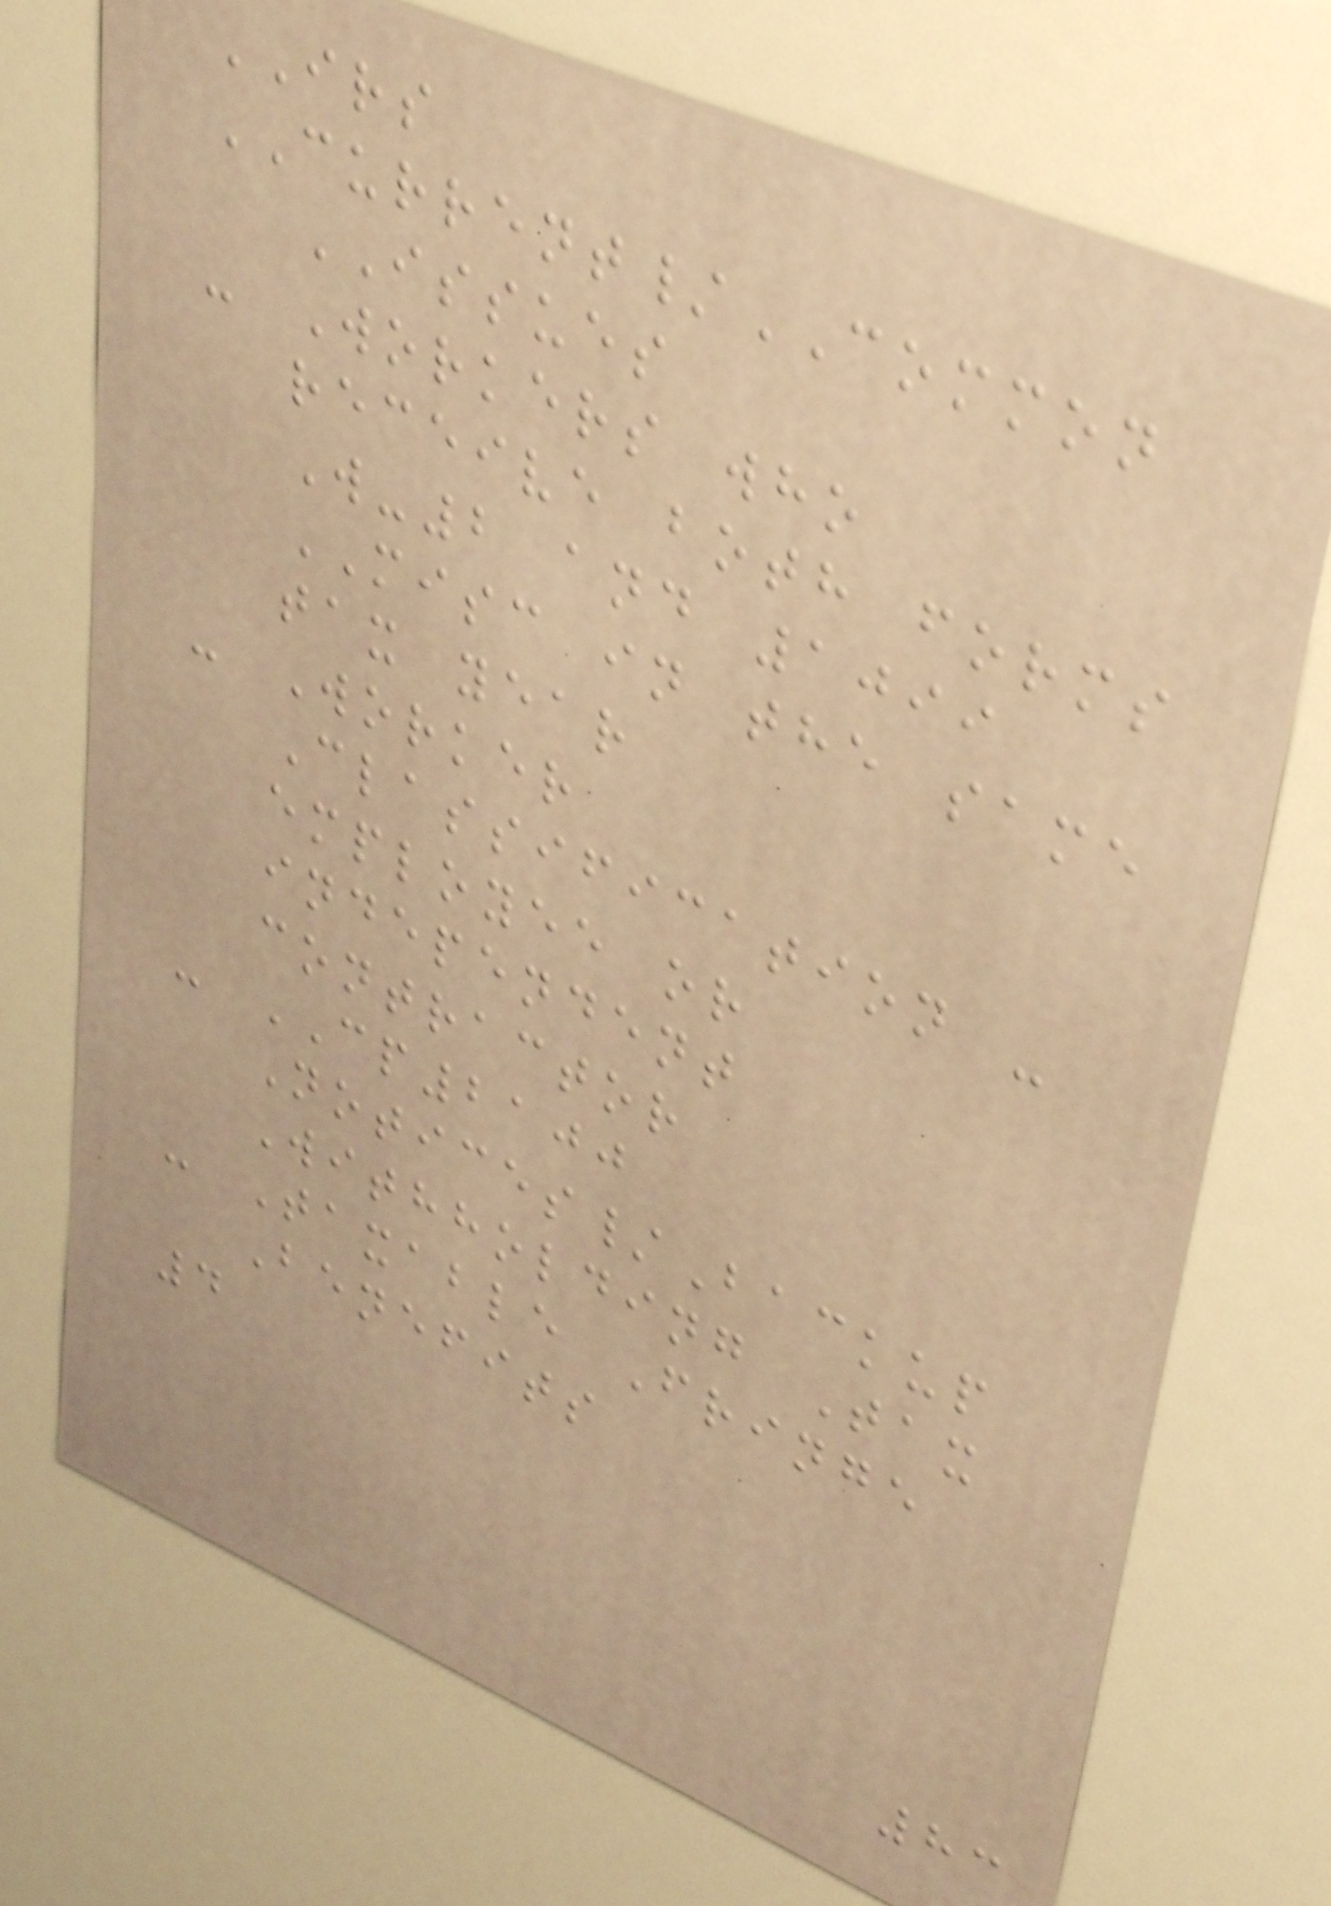IRS
CURRENT/COMMON
ISSUES
- Workers who
receive both forms
W-2 and 1099
MISC in the same
tax year
- Worker
Classification -
employee or
independent
contractor
- CP2100
Notices/Backup
Withholding Tax
- Taxable Fringe
Benefits
4
83
